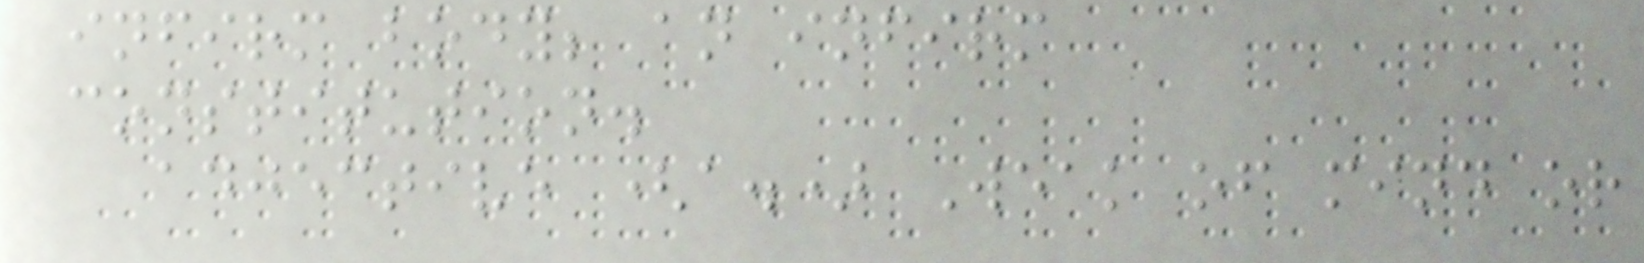infirm body; an infirm
constitution.
adjective (a.) Weak of mind or
